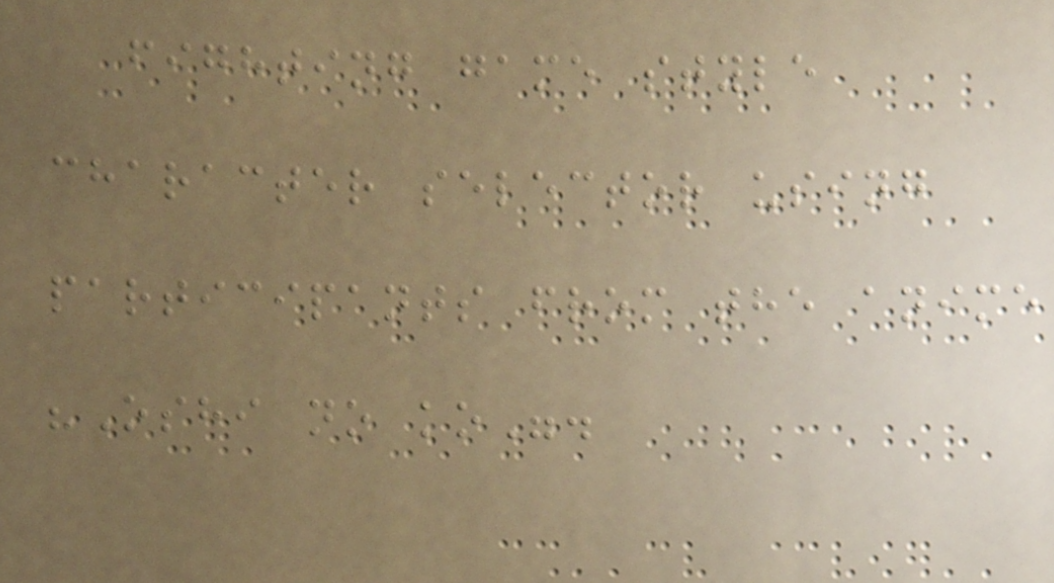fighting game style
character selector using
participants from the anime
"Oshi no ko".
